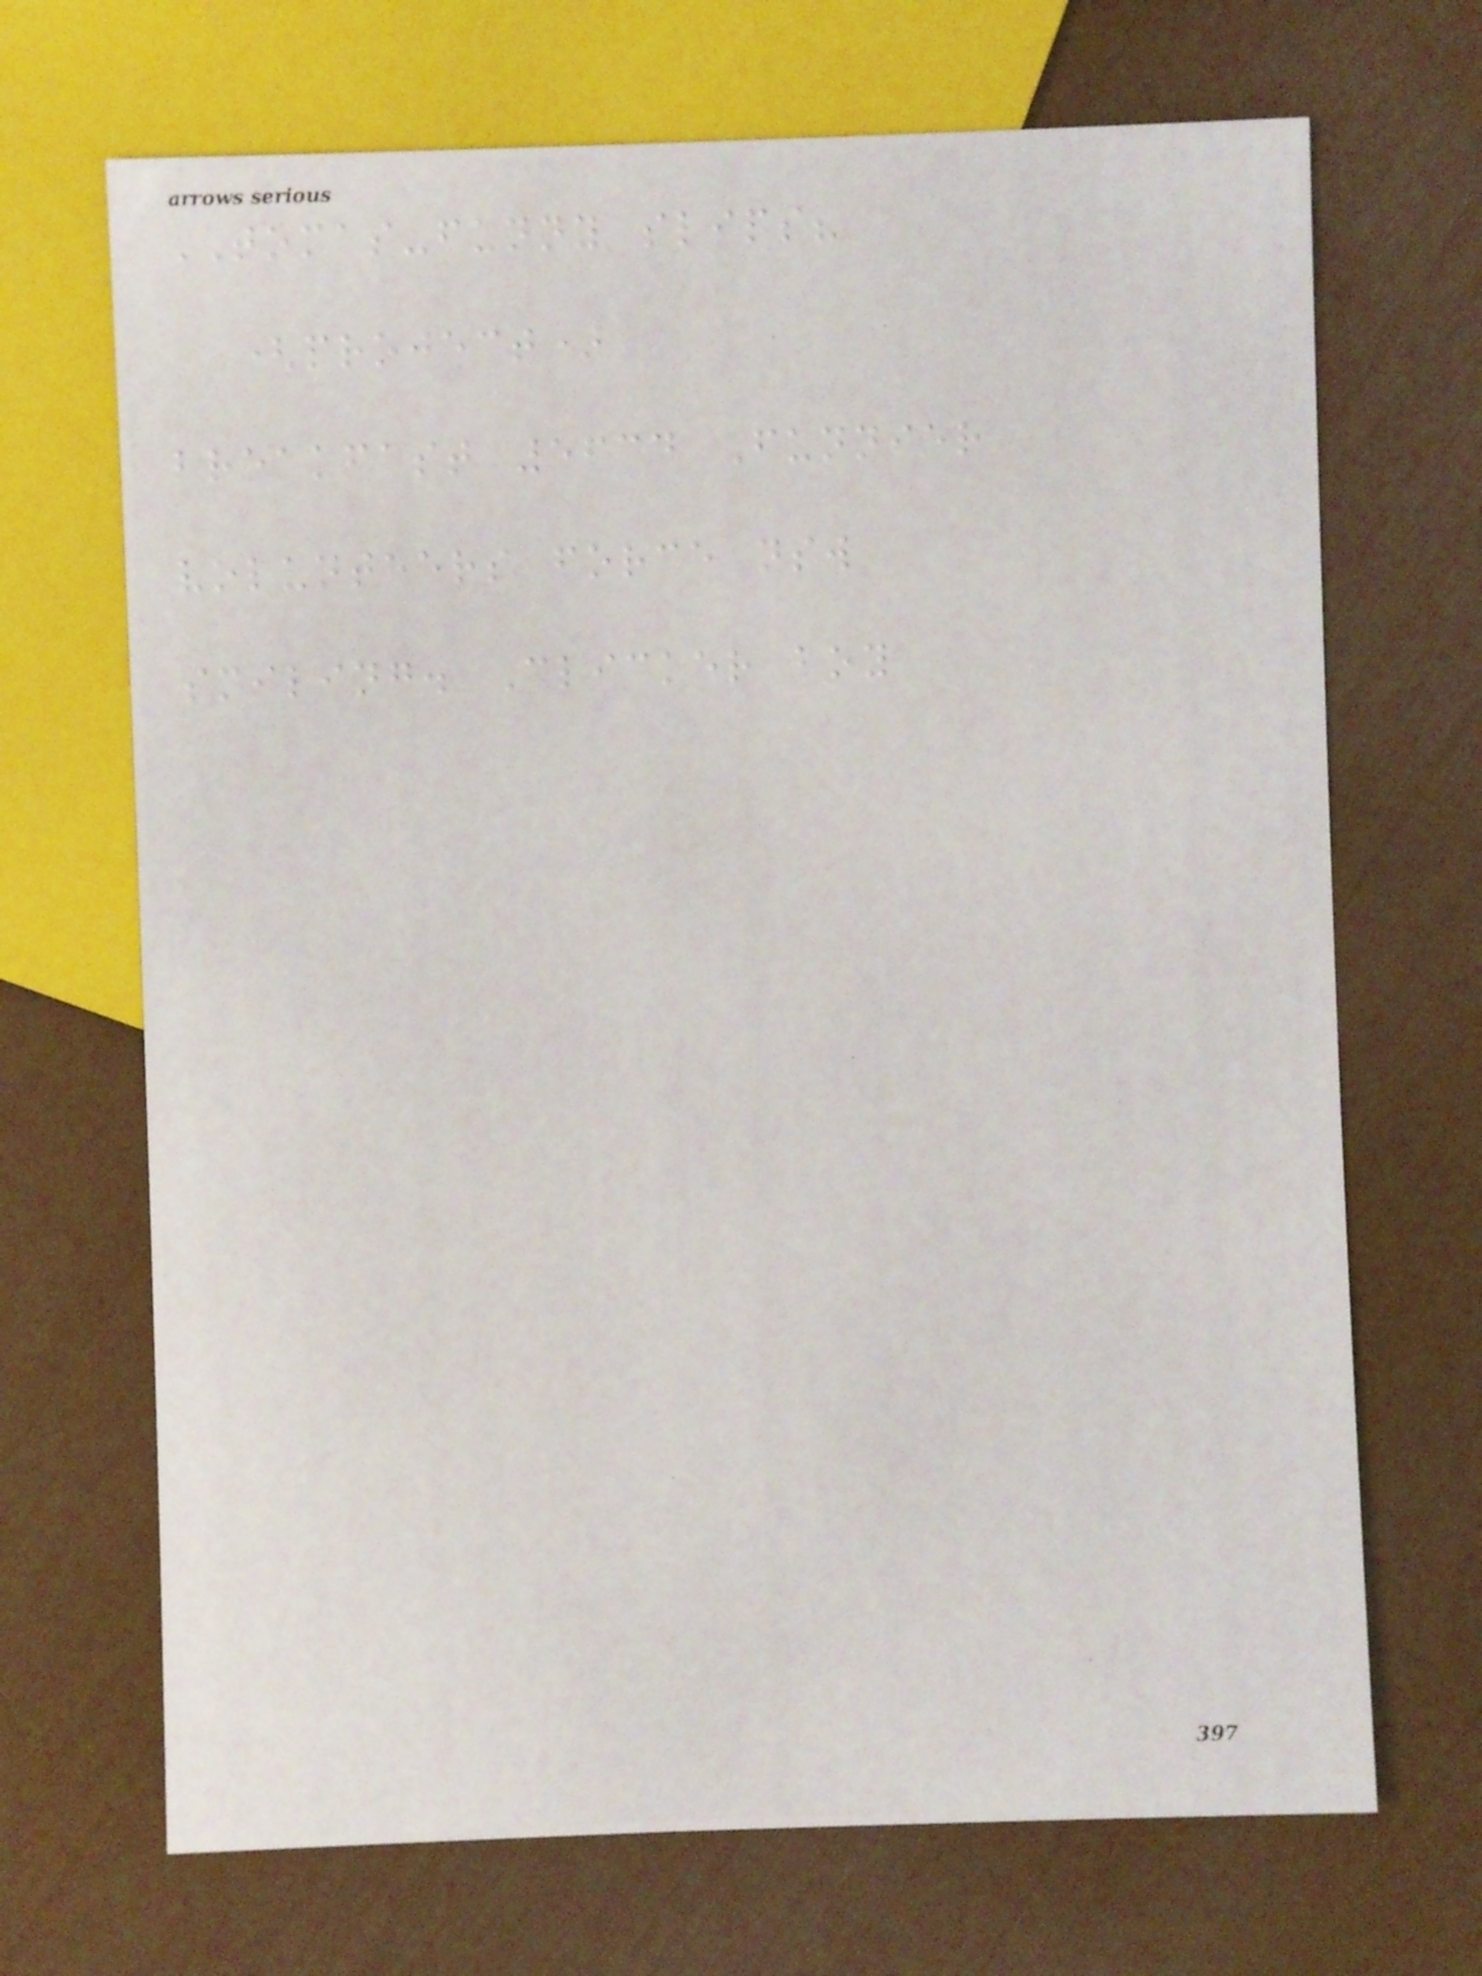TOMAS-funny slips?
(project)
breakfast 5634 Funnier
volunteers force nsw
smiling. Clicker boy
